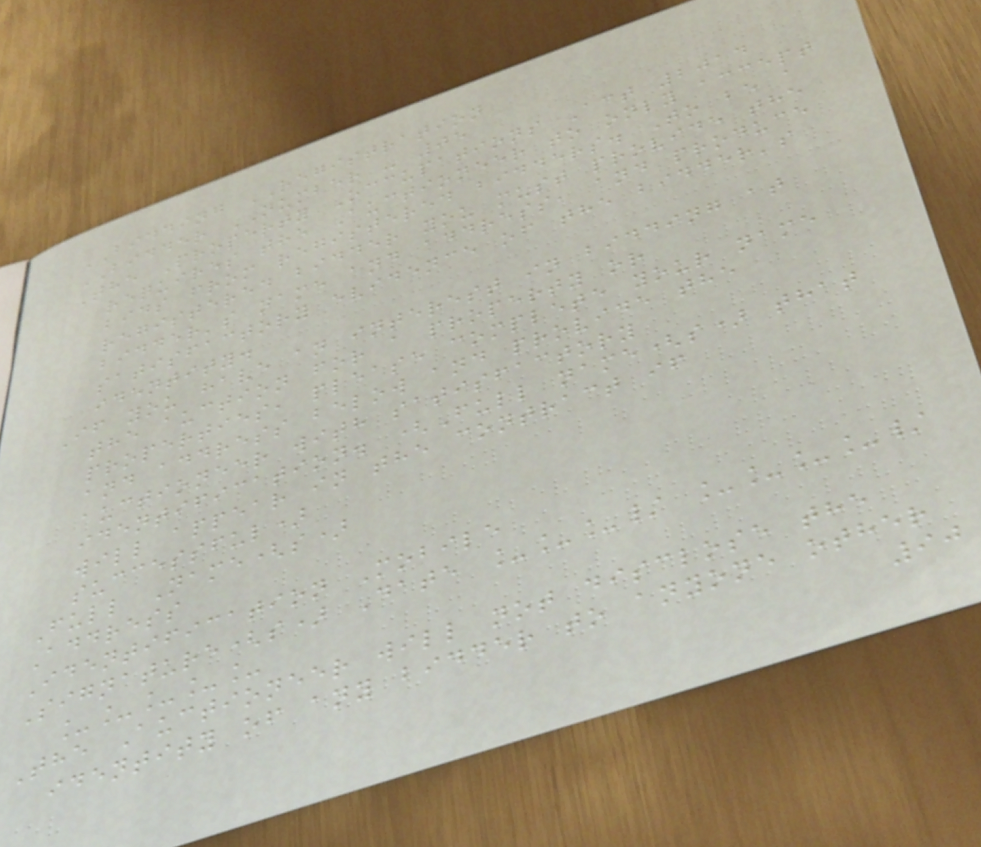BIDDING REGISTRATION
BIDDER NUMBER - 05
The Property Occupations Act 2014
requires the Auctioneer to only accept
bids from registered bidders. To be a
registered bidder you must provide the
bidder's name and address, and produce
satisfactory evidence of the bidder's
identity.
If you have an interest in bidding at
the auction for a property or
properties, please complete your name
and address below and provide the
auctioneer with satisfactory
identification. (Full name(s) that
will appear in the contract if
successful)
Full Name(s)
Address
Identification Mobile
Signature(s) Date ___/ ____/
_____
The Auctioneer will not disclose the
identity of any bidder to anyone other
90
